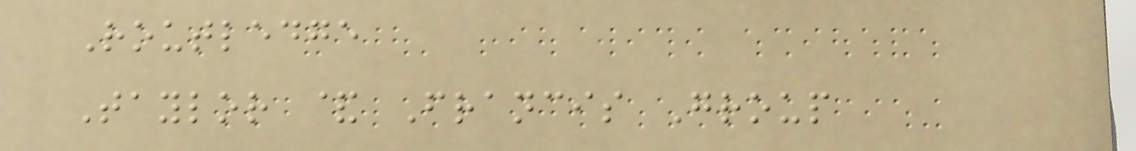Routledge
Taylor & Francis Group
